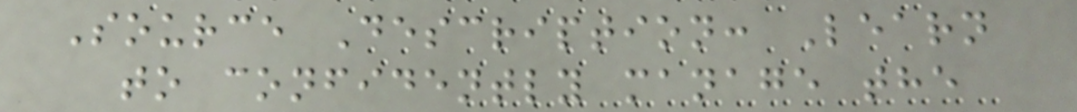Source Description: Learn
to confidently manage the
